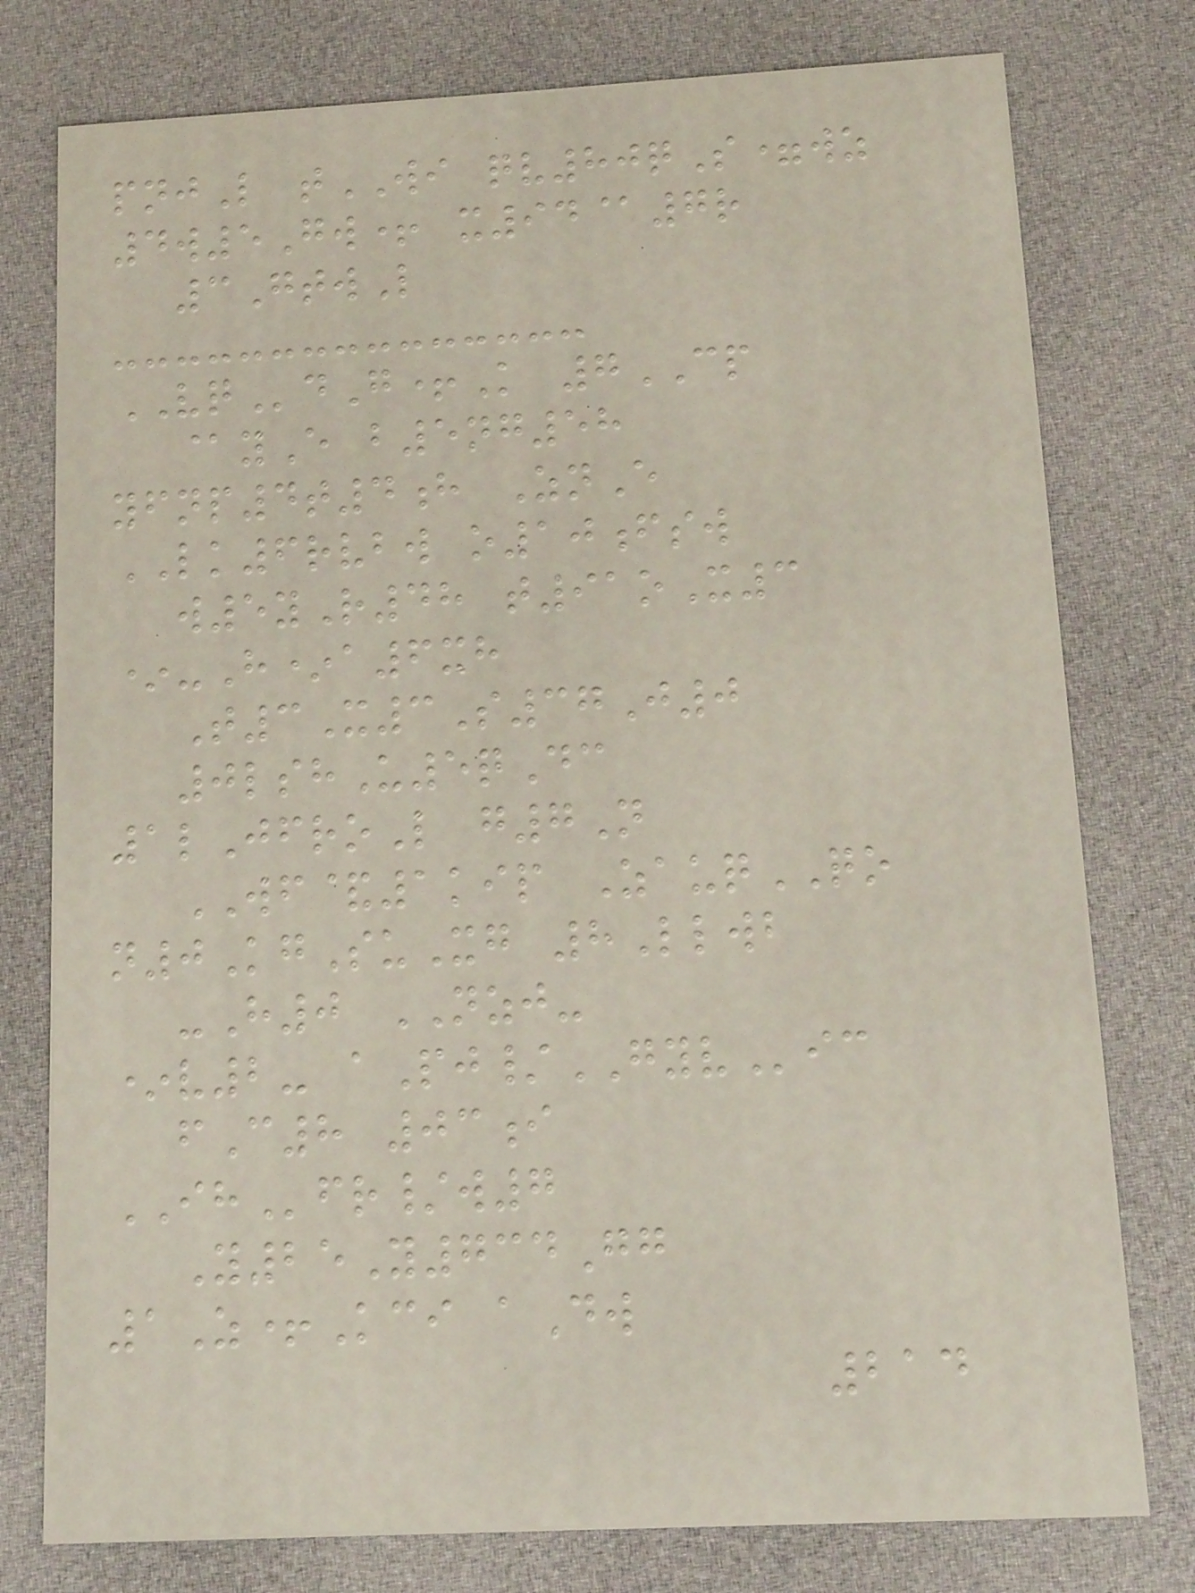pnjL tWI qv80qS=wz
4w5Gw+ x94@7r
3GtwL
VQdG+K 7CP
@yE b5ng58
yfnp4t4h ZnE
LK6rvbw o10fsw
w5yR48 t91oX3
*-H*a6xh
T3X3S37J0
0lshU5qDc
1lJfroL g7N
WF&1kip ZauqQO
n0KgSuXg 8Llwb
-H0 NZJ-
*v2- aPj/GYVic
fC8 03i
IHfr/w7
Y25Y734Gg
1Z+Kci aDw
214
